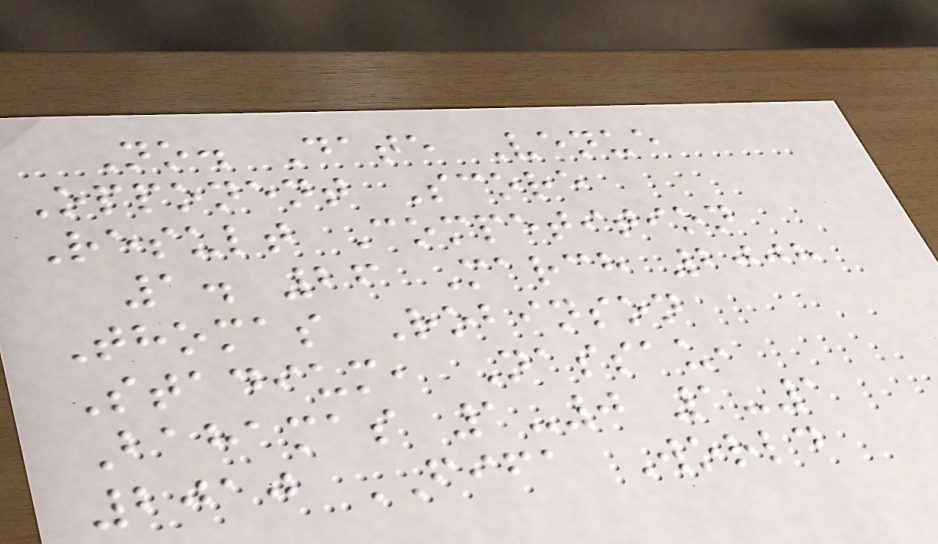No. Date Venue
Opponent Score
Result Competition
1. 26 March 2008
Thomas Robinson
Stadium, Nassau,
Bahamas 1-0 1-1
2010 FIFA World
